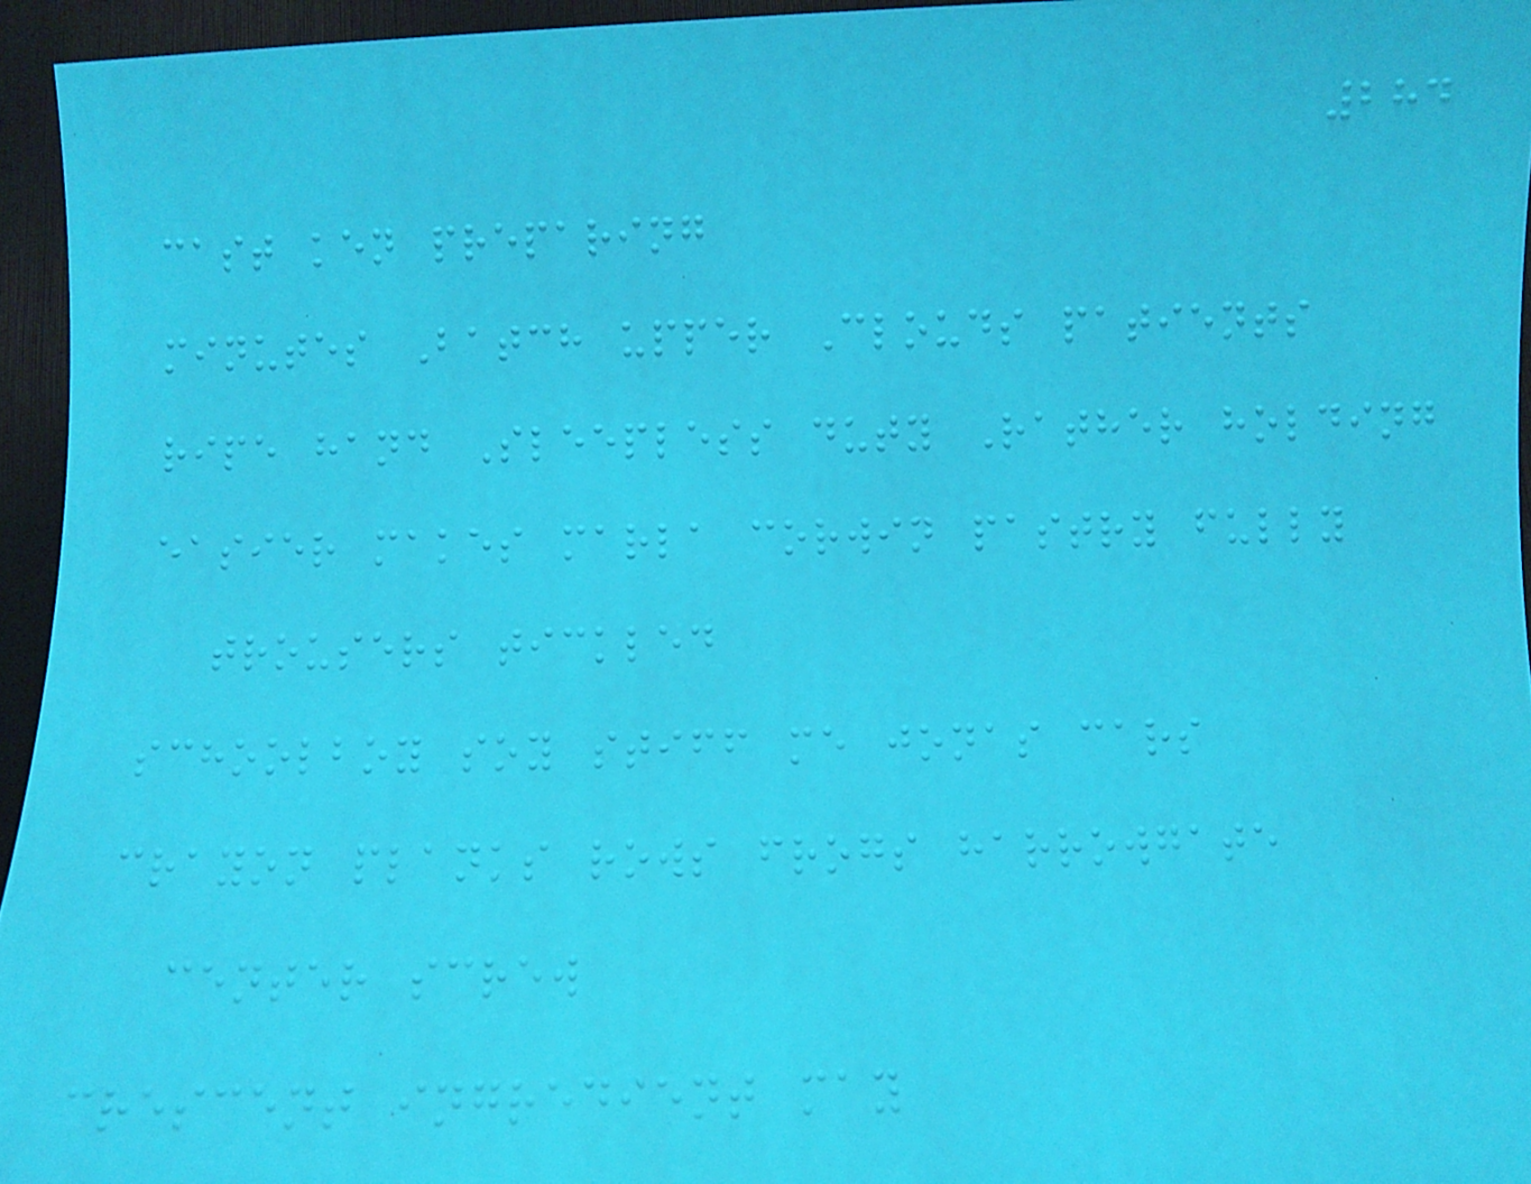284
cast ken preparing
minutes Batch upper Clouds patients
ripe hand Sleepless duty Rather holding
easier makes marla corwin pastry fully
trousers tickled
schoolboy soy stiff me jonas cars
crayon planks rows frogs harrowgate
center screw
crescent ingredient may
